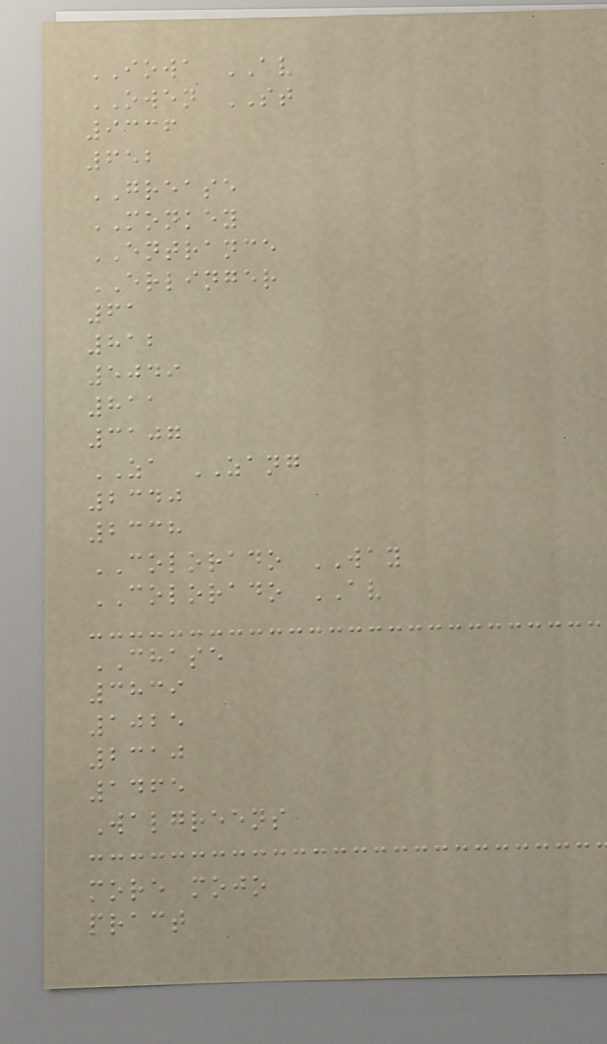IOWA AV
OWEN ST
9336
652
GREASE
MONKEY
ENTRANCE
ERLINGER
61
812
5049
811
3107
ZA ZANG
2340
2338
COLORADO WAY
COLORADO AV
CHASE
3839
1025
2310
1465
Walgreens
more mojo
pract
